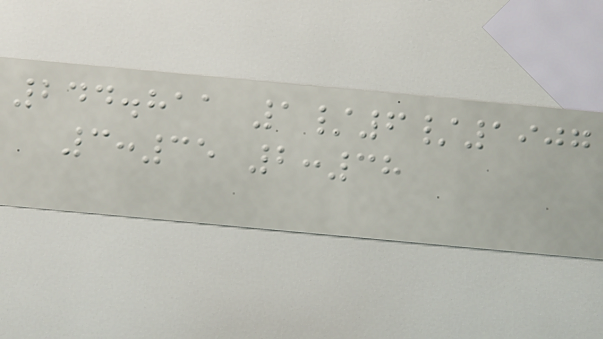244.811 1/6/1907
3:35 2:38
